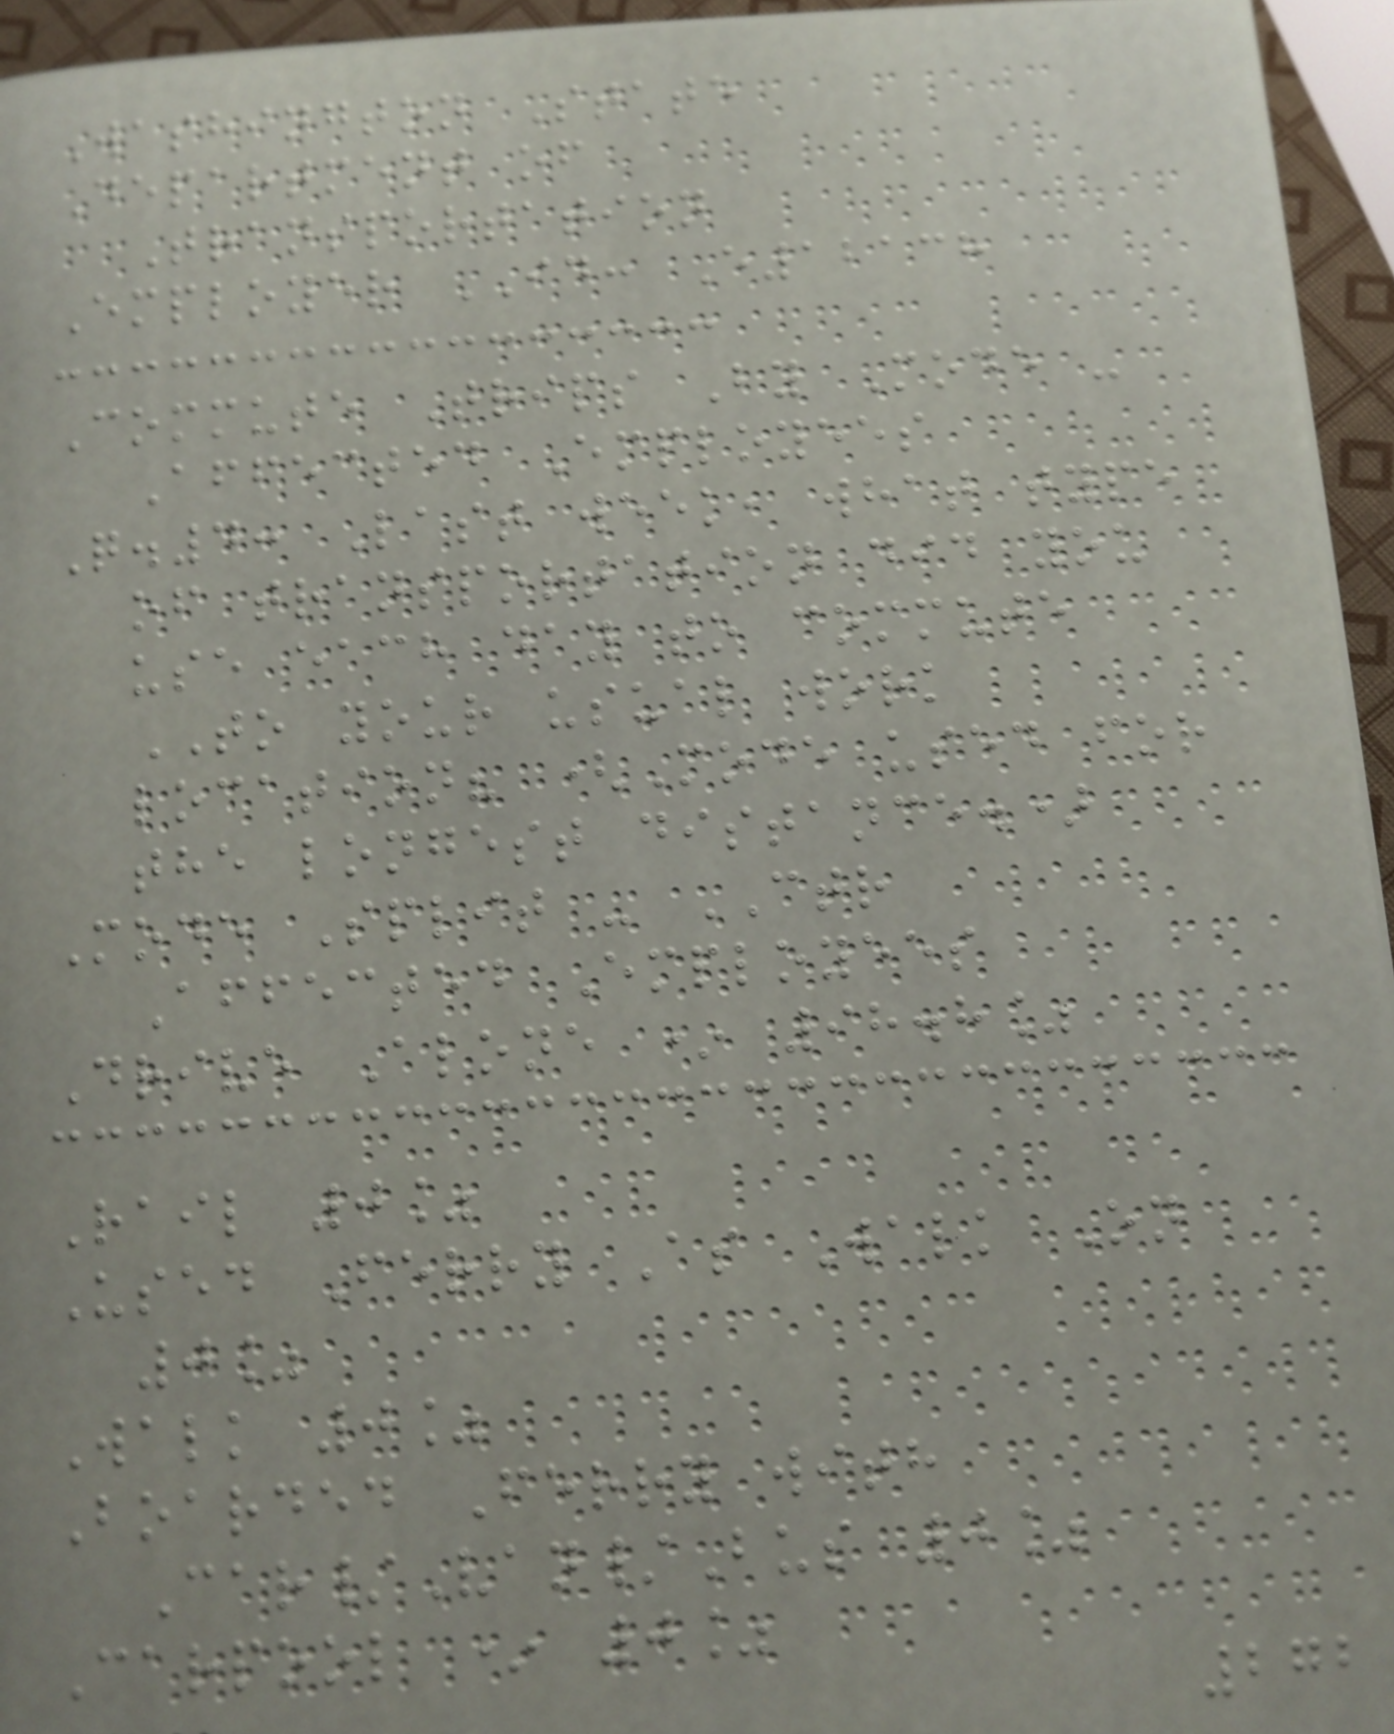Washington State
Department of
Transportation
Employer ID: E12138
Commute Trips By Mode -
Affected Employees
Q.4: Last week, what type
of transportation did you
use each day to commute
TO your usual work
location? (Mode used for
the longest distance.)
Mode Split - CTR
Affected Employees
Drive Alone * 98.8%
Rail 0%
Used Ferry As Walk On
0%
Walk 0%
Boarded Ferry with
Car/Van/Bus 0%
Carpool * 0%
272
